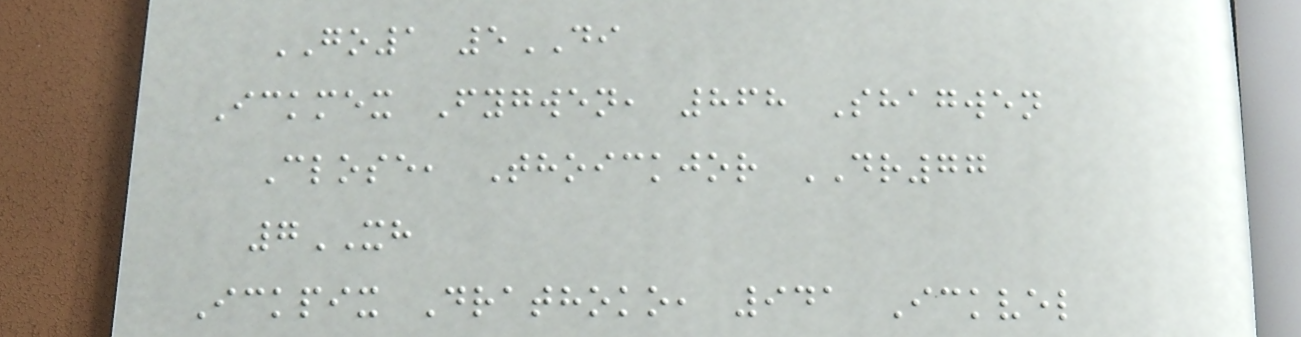GO1 5DI
Ickmex Fygwen, 868 Shagwen
Close, Thoickjor DR77
7XH
Ickpix Drathoko, 941 Ickvel
